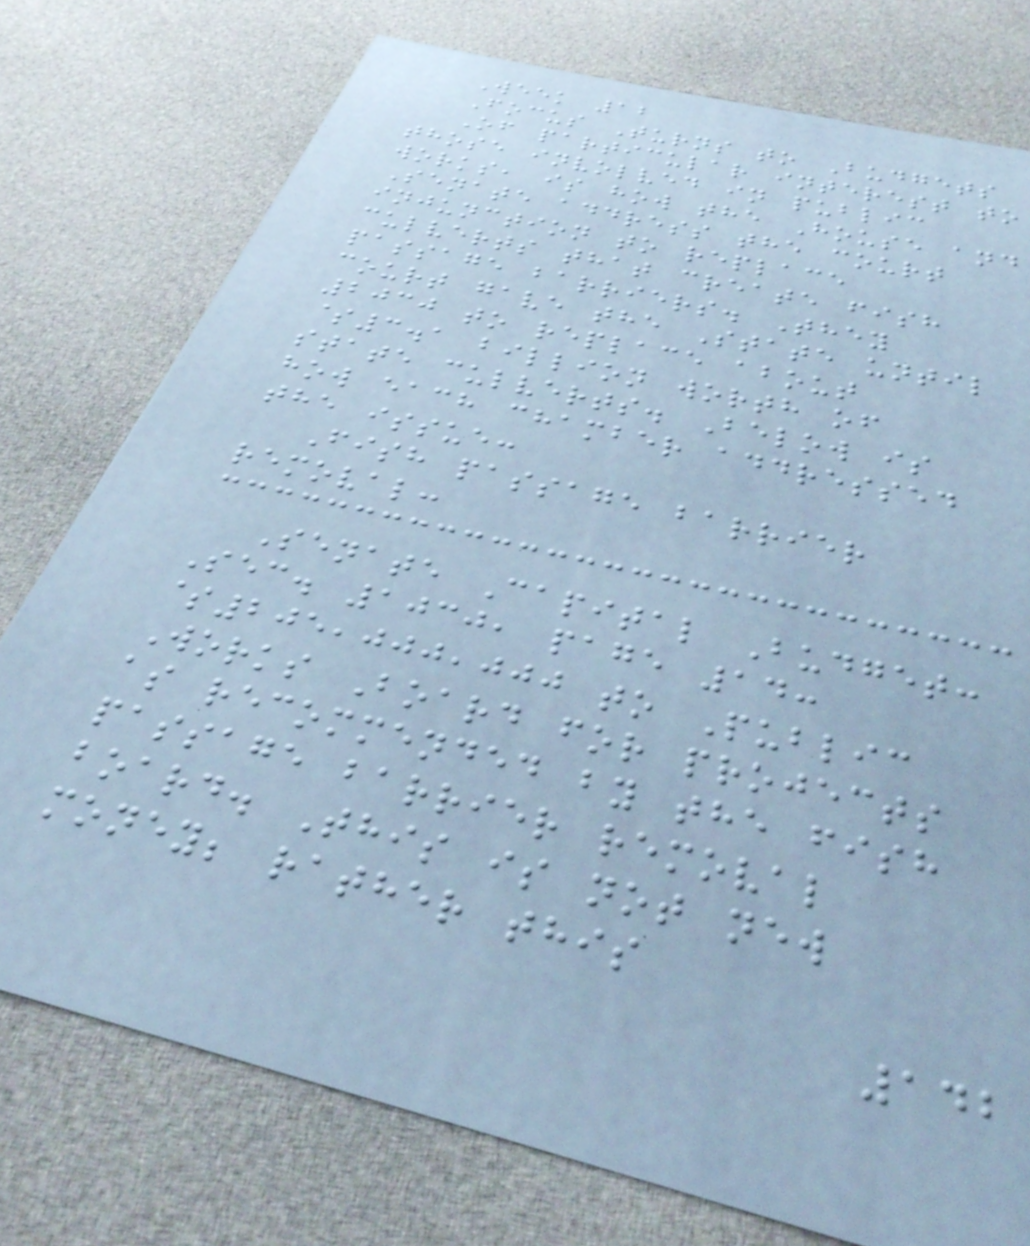Week 12
Focus Turns to Budgets
Of particular interest to
those involved in public
works, is how the House and
Senate address the court
injunction to replace
culverts that create fish
passage barriers. They
court gave the State until
2030 to replace about
$3.1 billion worth of
state culverts. Below is
how each chamber addressed
the issue:
Fish passage barrier
removal:
Senate Capital Budget:
Sec. 1030, page 14:
$205,000,000 to Public
Works Board for projects
as recommended by the fish
passage barrier removal
board. This is not new
money; rather this
142
